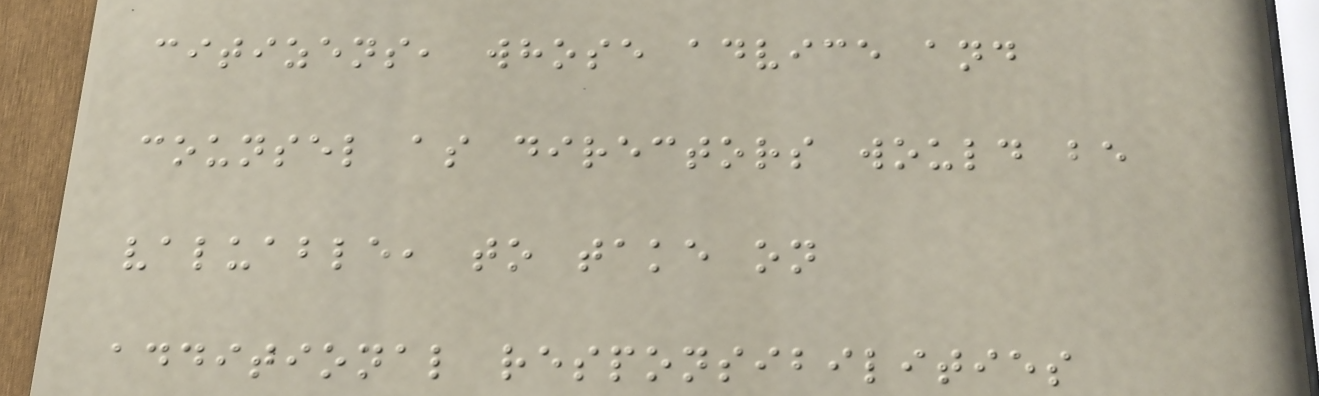citizens, whose advice and
counsel as directors would be
valuable, to take on
additional responsibilities
